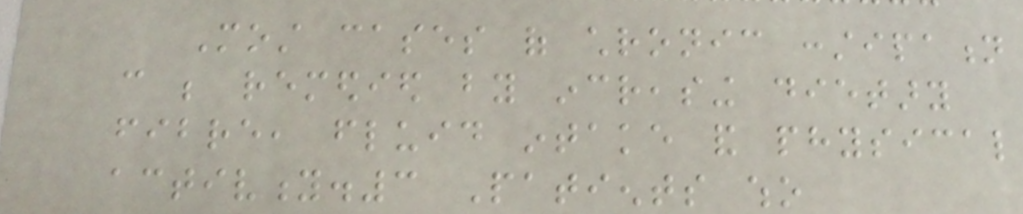Most cases of chronic constipation
can be remedied by increasing dietary
fibre, fluid intake and physical
activity.3 Patients who
